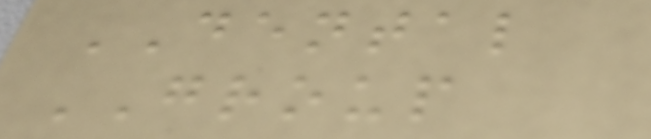DENTAL
GROUP
